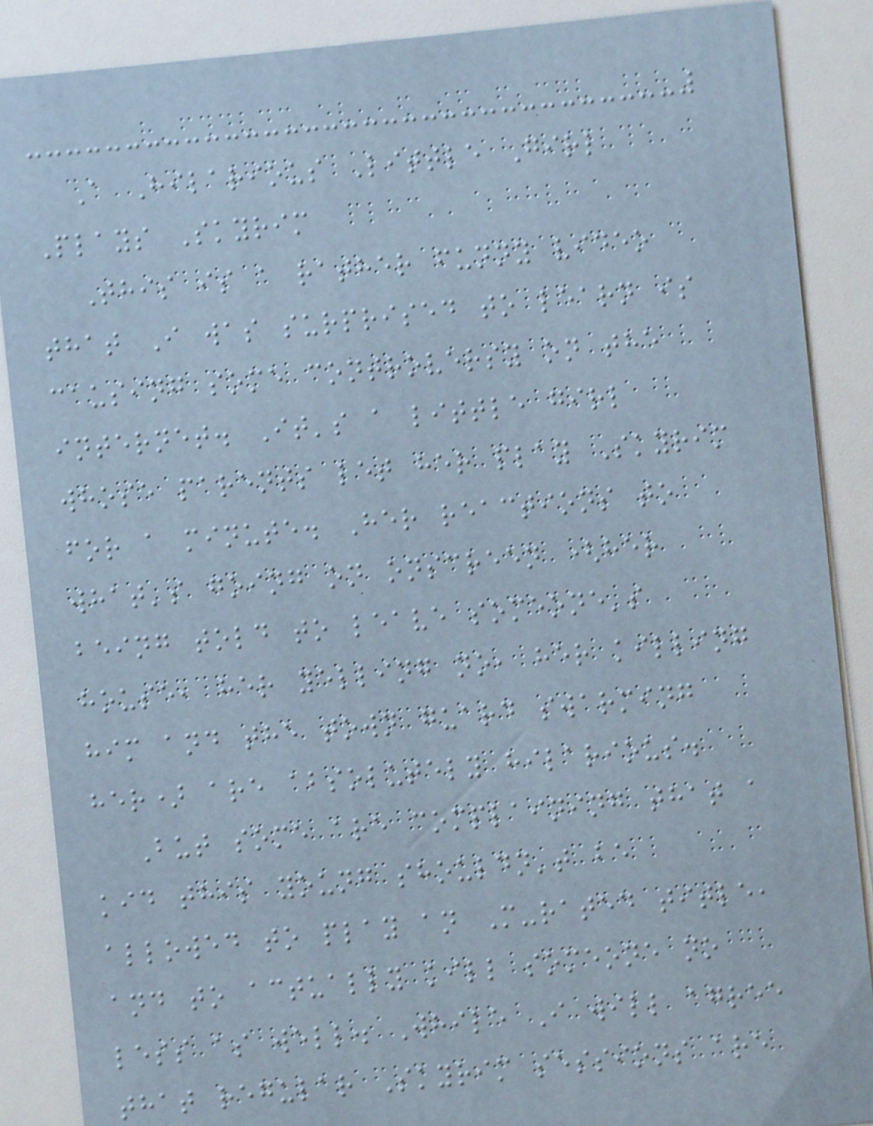A Hilarious Little Girl
Plays Skyrim
This is a rather funny video
that I was surprised to learn is
causing some controversy on the
internet. It's a little girl
whose parents let her play Skyrim
for a minute. Her reactions to
what's going on onscreen (her
being told to leave someone's
house, her yelling no, her killing
him and the town guard swarming
her) are absolutely hilarious.
But some are complaining that a
kid this young shouldn't be
allowed to play an M-rated title,
and to actually kill someone no
less as well. While I will agree
that regular Skyrim sessions are
